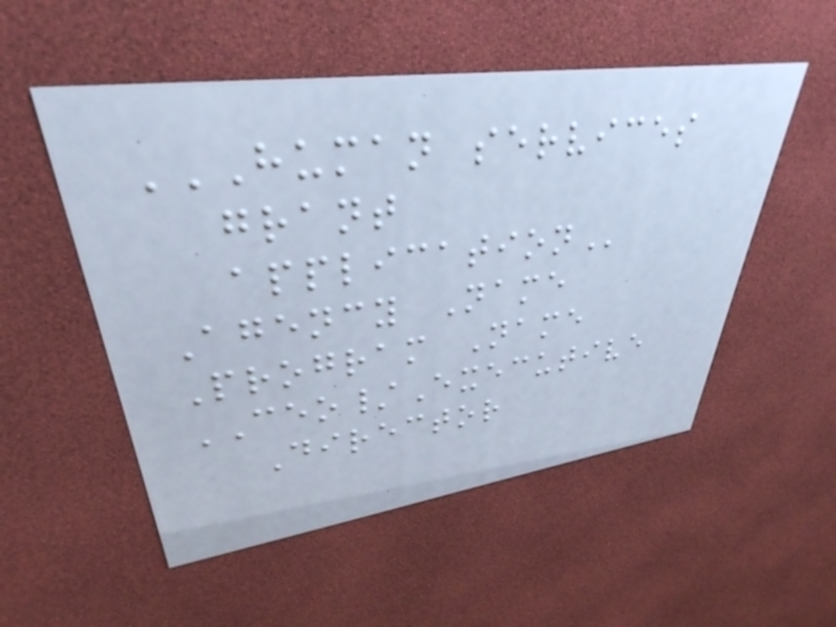HUMAN SERVICES
GRANT
APPLICATION
Agency Name
Program Name
CEO/Executive
Director
